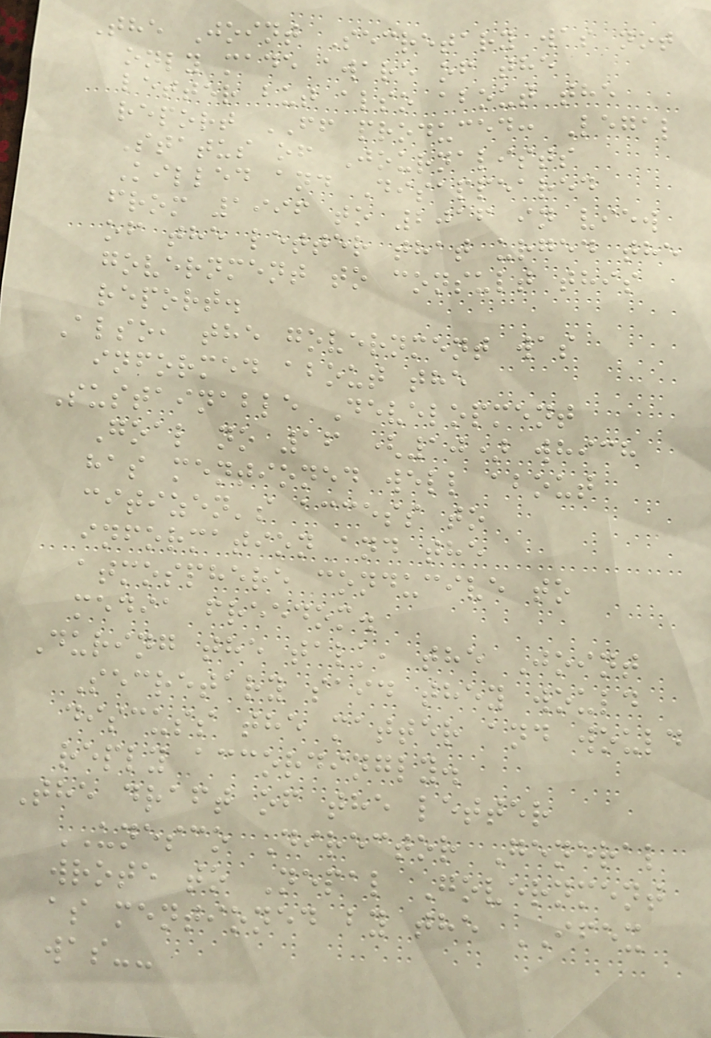The Joint Secretary was not
only made aware of the
letter but also about the
report FF produced: Legal
Status of Journalists
Killed and Disappeared
from 1996 to 2016 in view
of the letter that urged the
government to consult this
report.
Also, the government was
informed about the
Sustainable Development
Goal no 16 (10) which
has mentioned well about
citizen's access to
information and the
atmosphere conducive to
media freedom.
During the talk, the Joint
Secretary said they would
discuss the matter and would
reply accordingly.
The draft of the letter
UNESCO Director General
wrote to Nepal Government
as mentioned by the IFEX
was--
